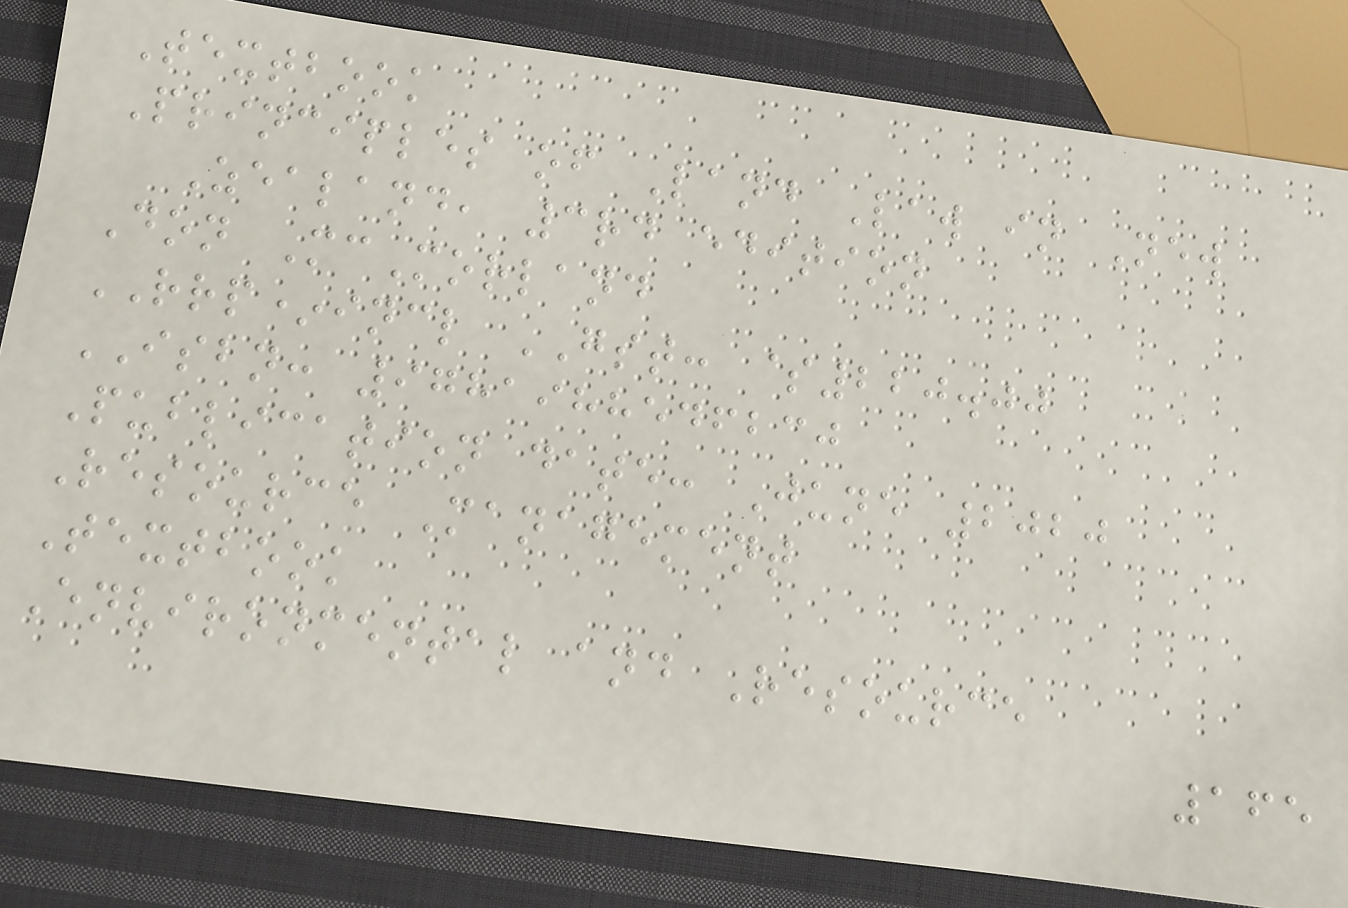Textbook
Principles of Land Law in New
Zealand, 3rd edition
Don McMorland
RRP*incl GST: $220.00
ISBN: 9781988546230
Publication date: June 2020
Resource Management
Textbook
Environmental and Resource
165
